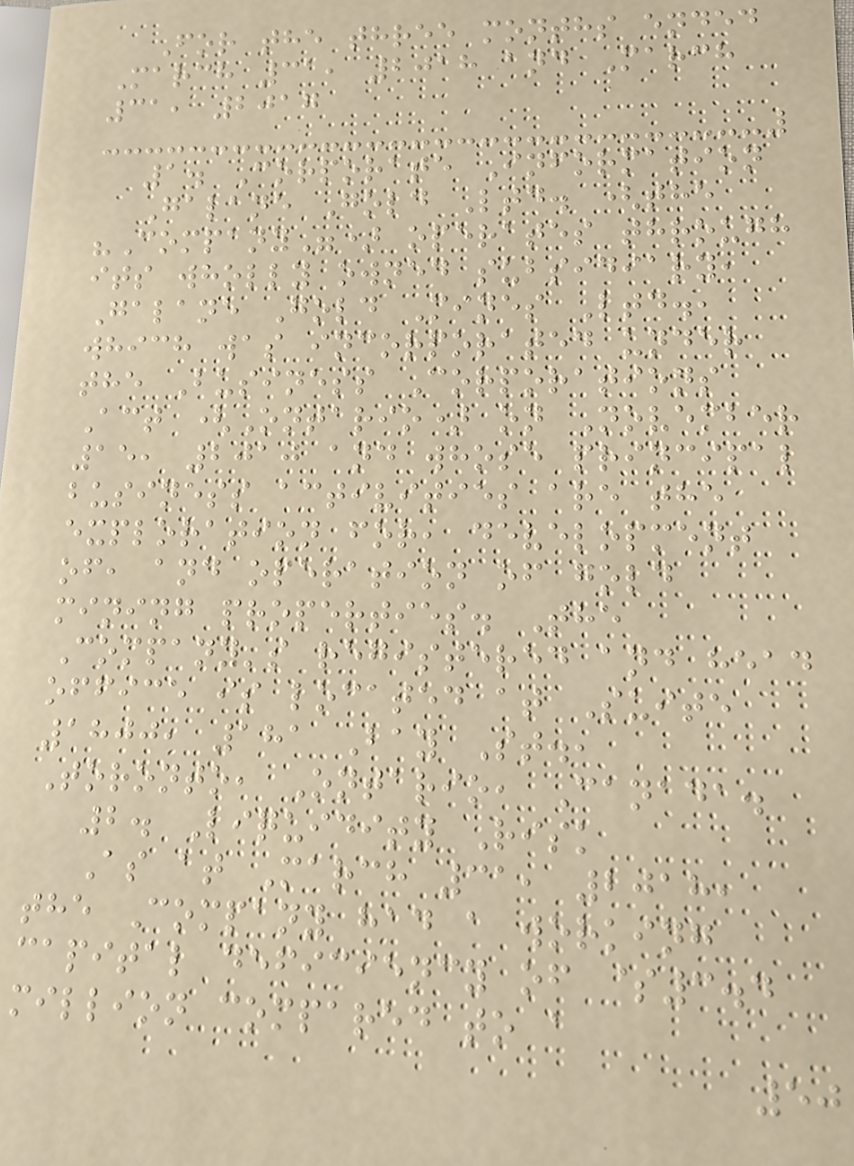For the three months ended
March 31, 2018 and March
31, 2017
1. Corporate Information
Galane Gold Ltd. (the
"Company") operates through
its wholly owned subsidiary,
Galane Gold Mines Ltd.,
which was incorporated under
the Business Corporations
Act (Ontario) on November
15, 2010 and whose principal
business activities are the
exploration for, development
of, and operation of gold
mining properties. The
Company's registered and head
office is located at Suite
1800, 181 Bay St.,
Toronto, Ontario, Canada.
2. Liquidity Risk
As at March 31, 2018,
the Company had a working
capital deficiency of $3.4
million compared to a
50
